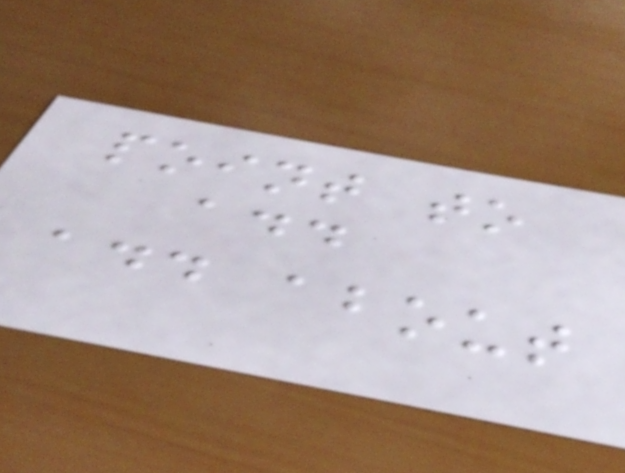point to
add
add about
